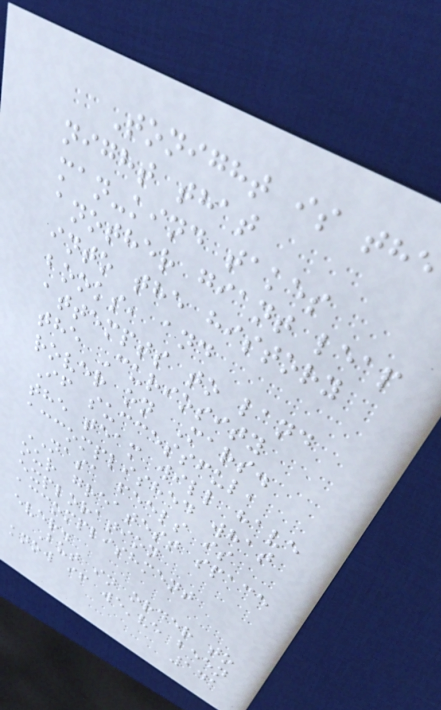Tonight is the
night that
man-kind takes
another giant leap
into the history
books, and
attempts to land
the Curiosity
rover on Mars.
If successful,
the team will have
accomplished what
NASA feels is
our greatest space
exploration
accomplishment
ever.
But in order to
know if we've been
141
